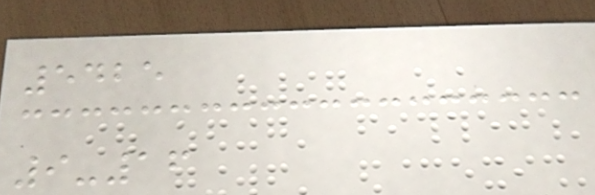5425
9-16
